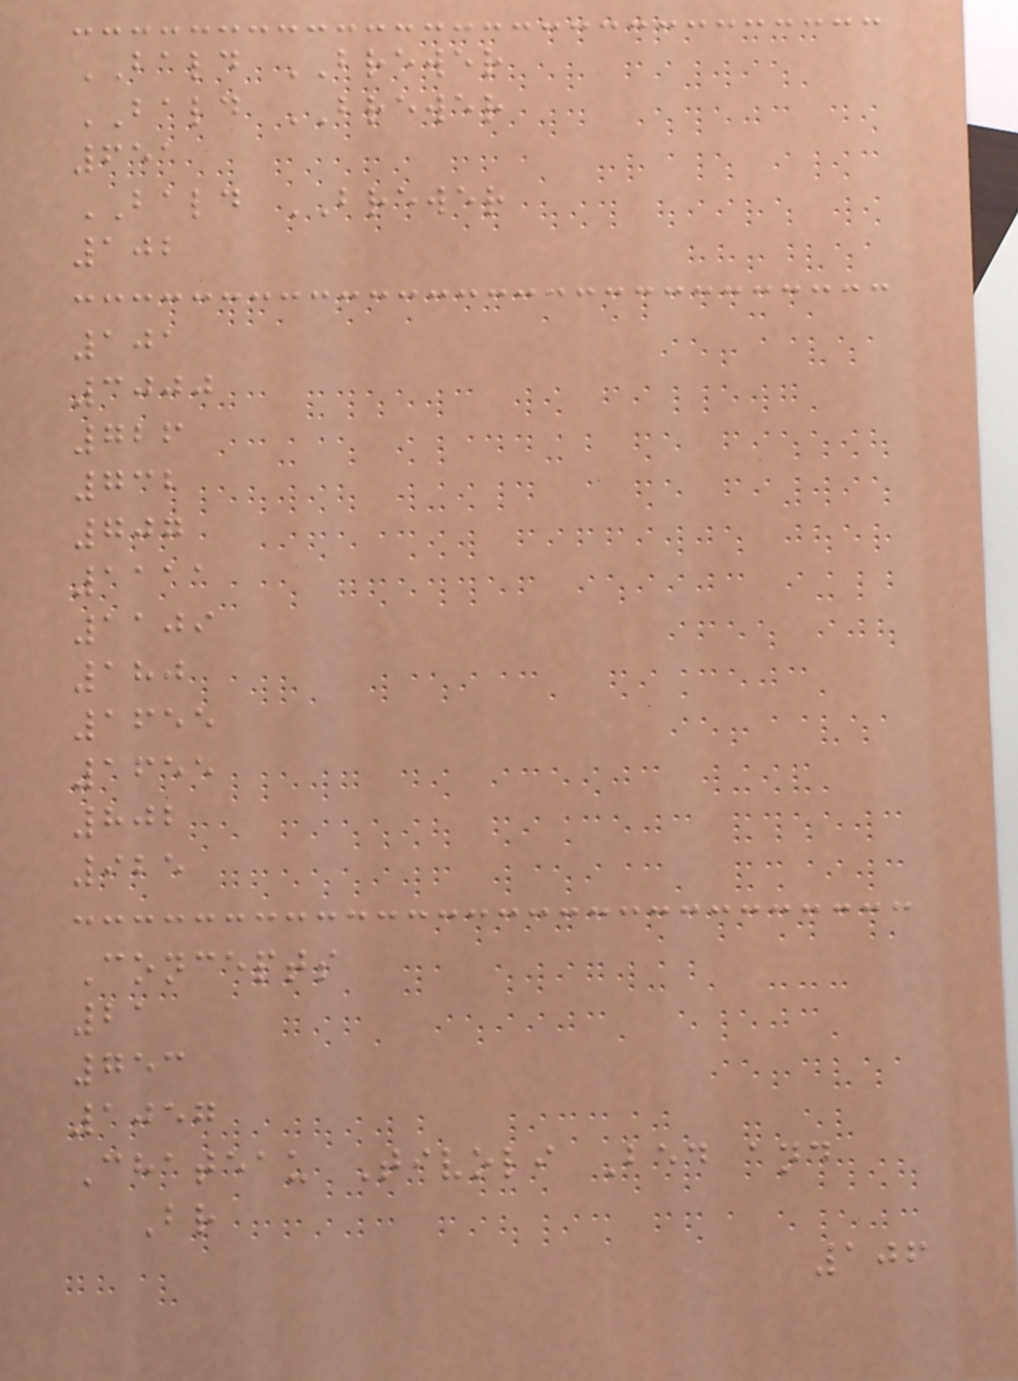BALD BREWER
BALD BREWER
651
BALD BREWER
102
101
3000
726
732
707
1111
1109
180
1655
1655
802
925
Concepts
21
753
1057
Chateau Tivoli Bed and
Br
106
